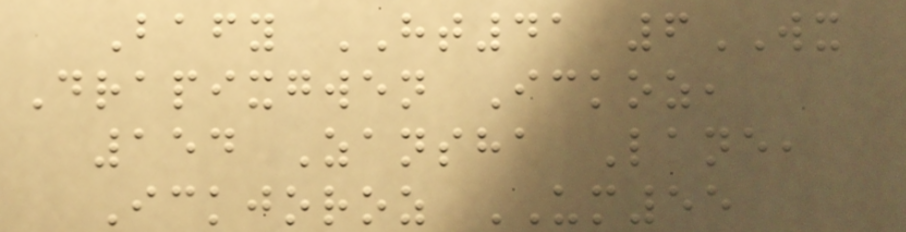Bafy HT41 6WX
Drapixgwen Ickoz,
154 Zansha Lane,
Ickjoroz UM55
